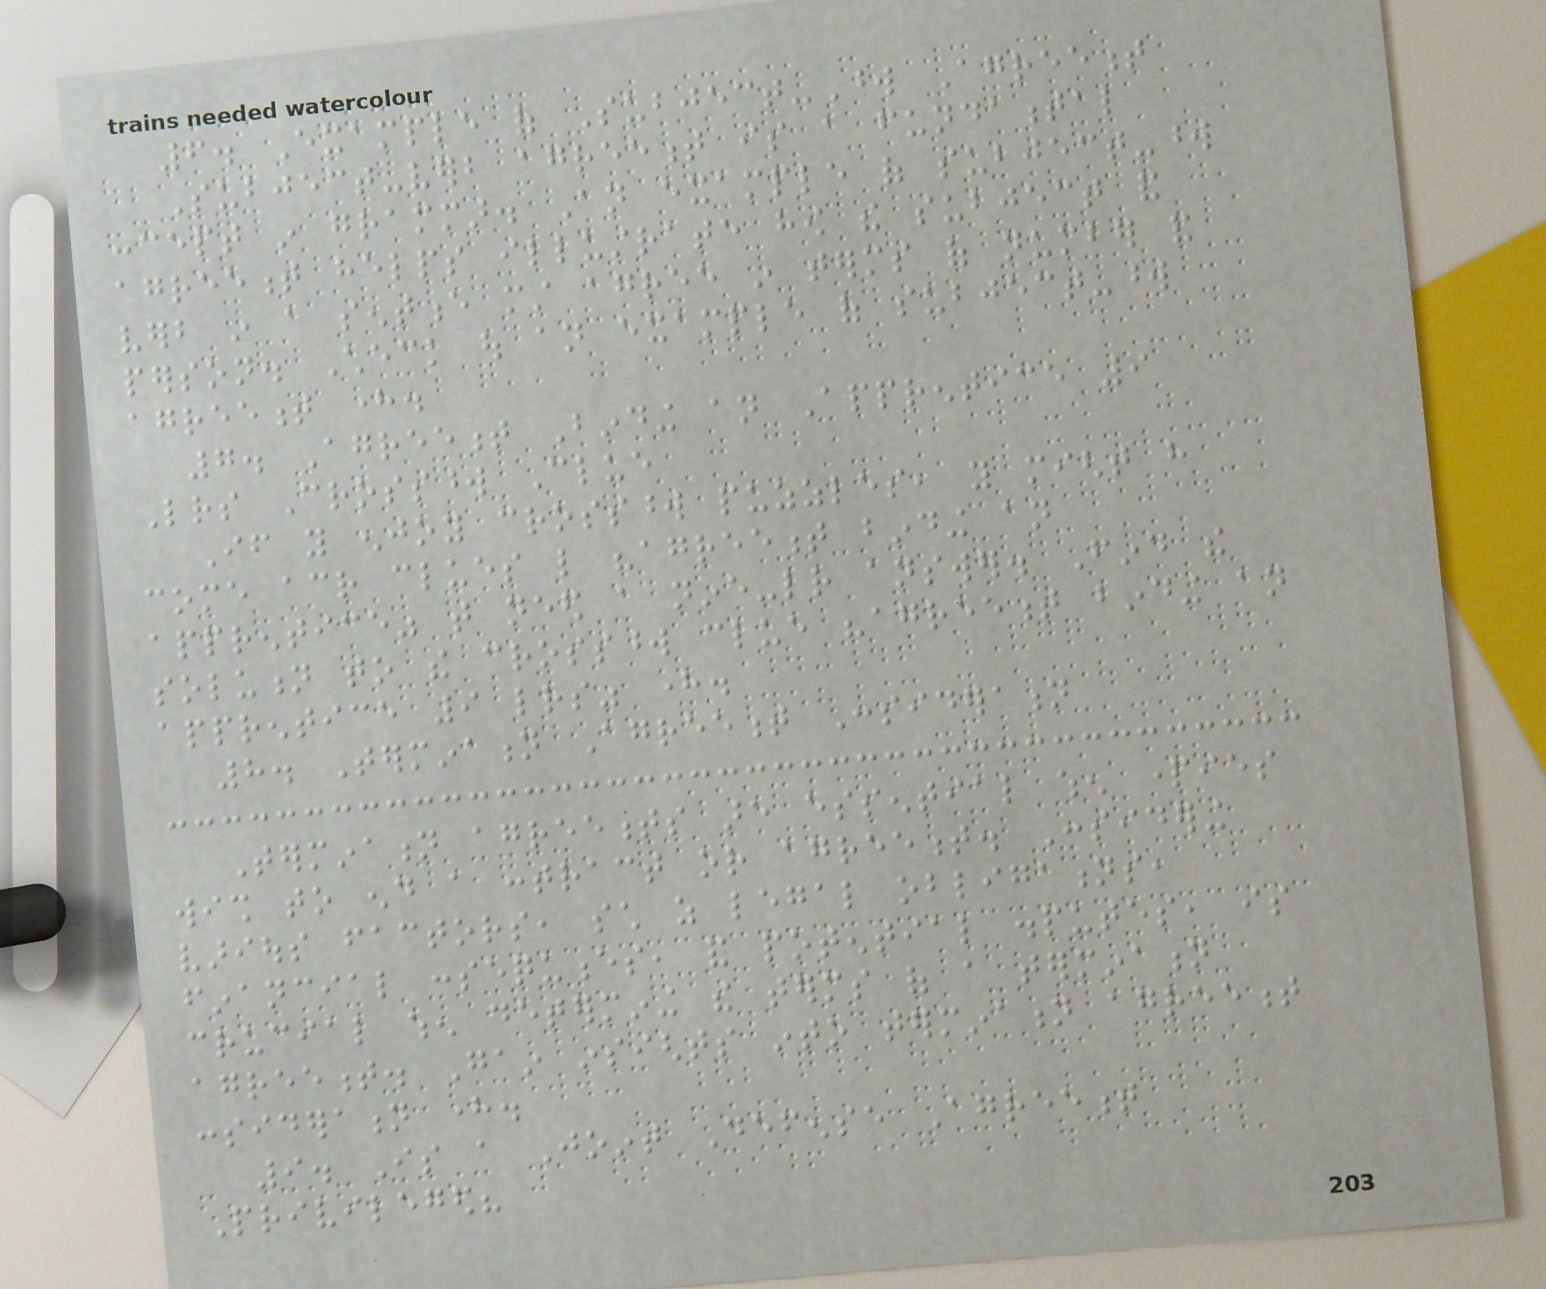6. Example of Subject-Word Agreement
Subject-verb agreement is a fundamental
concept in grammar. An example of subject-word
agreement helps illustrate how the subject and
verb in a sentence must agree in terms of number and
person. Check out an example of subject-word
agreement here.
7. Agreement Binding an Apprentice 9
Letters Crossword Clue
If you enjoy crossword puzzles, you might have
come across clues like "agreement binding an
apprentice" that need a nine-letter answer. Find the
solution to the crossword clue "agreement binding an
apprentice 9 letters" here.
8. Termination Agreement Consideration
Termination agreements are essential when parties
wish to end a contract or agreement. Considering
various factors, such as legal obligations,
financial consequences, and potential disputes, is
crucial when determining the terms of a termination
agreement. Gain insights into termination agreement
consideration here.
9. Is a Joint Defense Agreement
Privileged?
